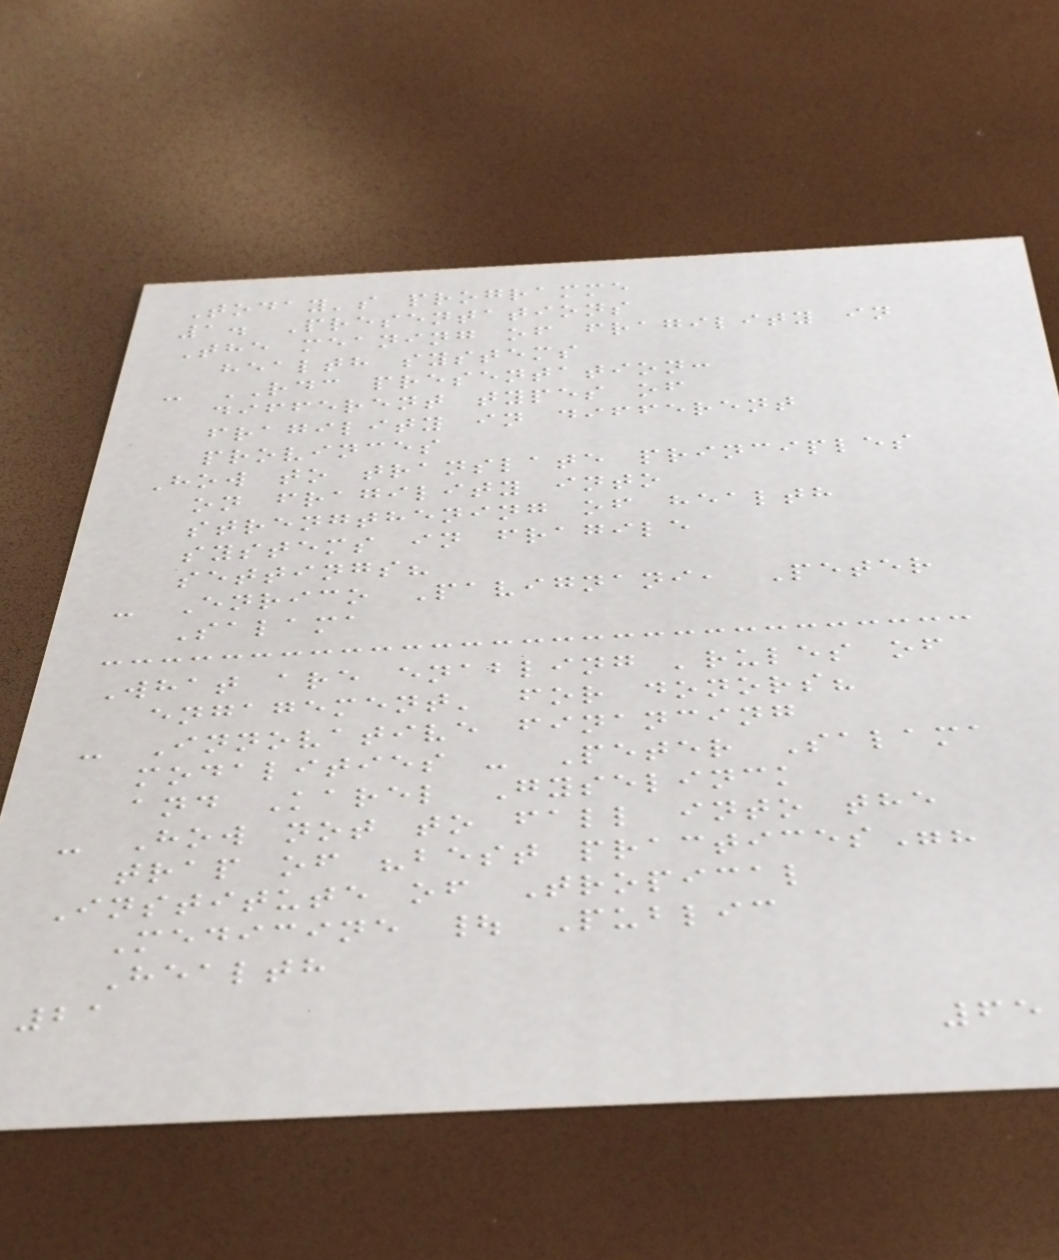Today's programme
1. Presentations
The meaning of fragility in
health systems
- RDC presentation:
different types of
fragility in different
provinces
How to translate principles
on fragility into
strengthening of health
systems in fragile
settings?
- Enrico Pavignani, Peter
Salama
What are enabling 'rules of
engagement' for donors?
- Innovative financing
modalities - Peter Salama
and Karel Gyselinck
- How not to fall into the
trap of "best practices"?
Institute of Tropical
Medicine | Public
Health
21
65
